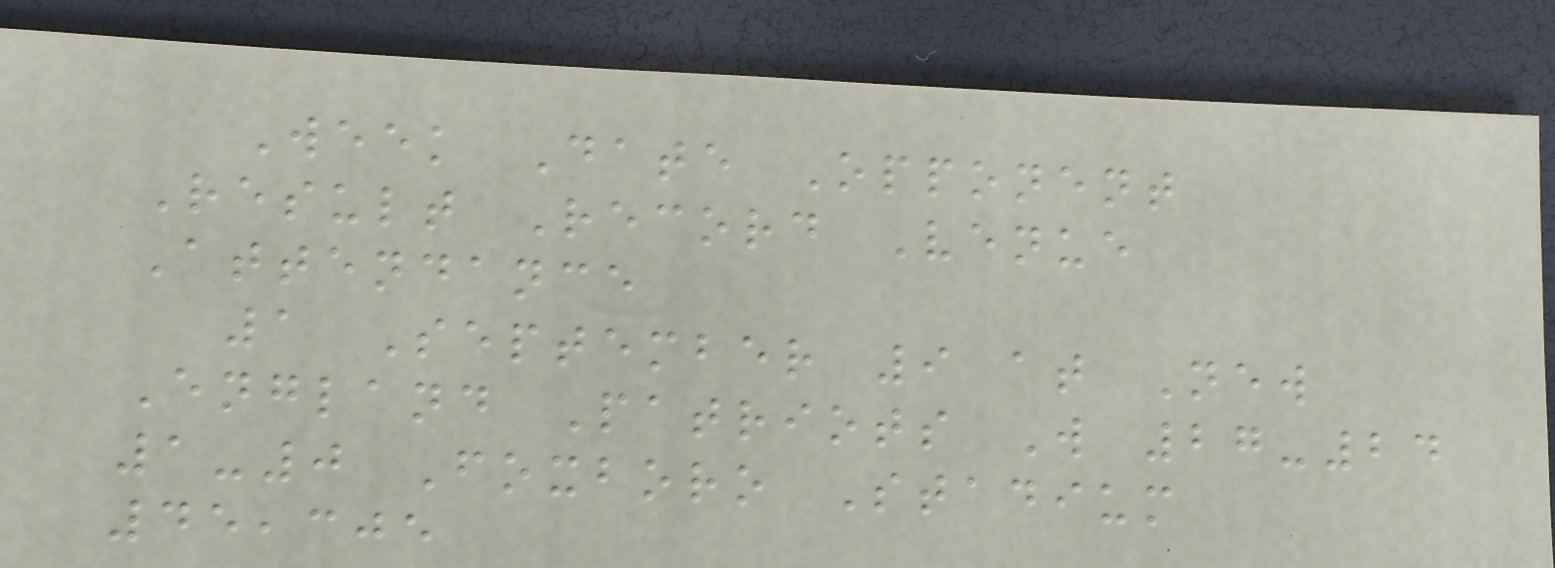Week Date Opponent
Result Record Venue
Attendance
1 September 9 at New
England Patriots W 27-24
1-0 Foxboro Stadium
45,305
